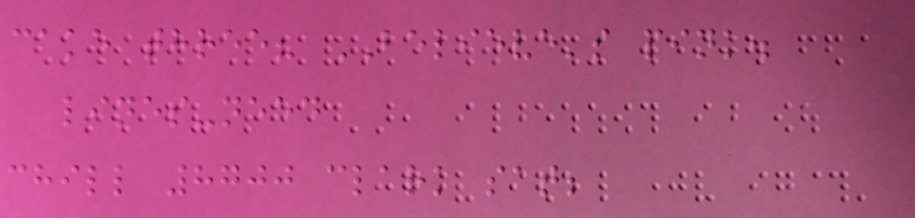cake three? BELIEVE's pink.
lines-need
chill 8700 clark sat;
